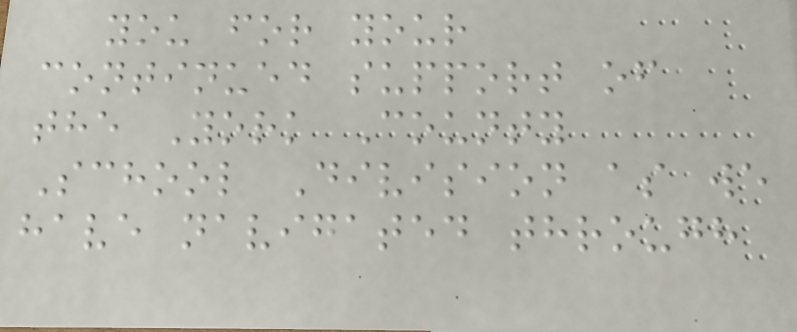you for your
continued support of
the York County
School Division as we
have navigated through
